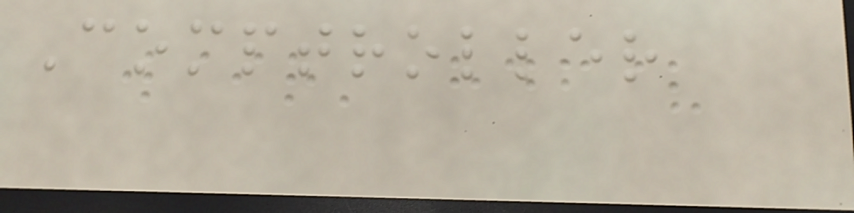Comptroller
